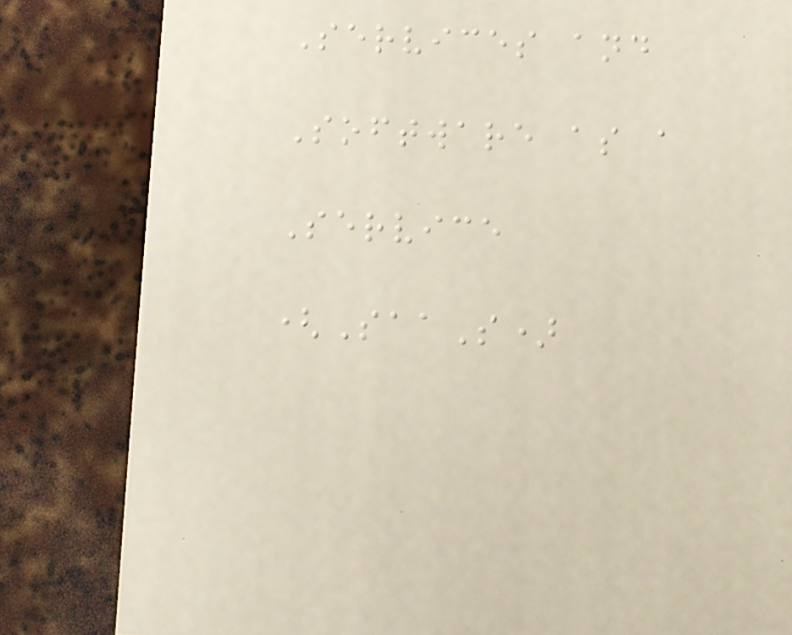Services and
Software as a
Service
(SaaS)
